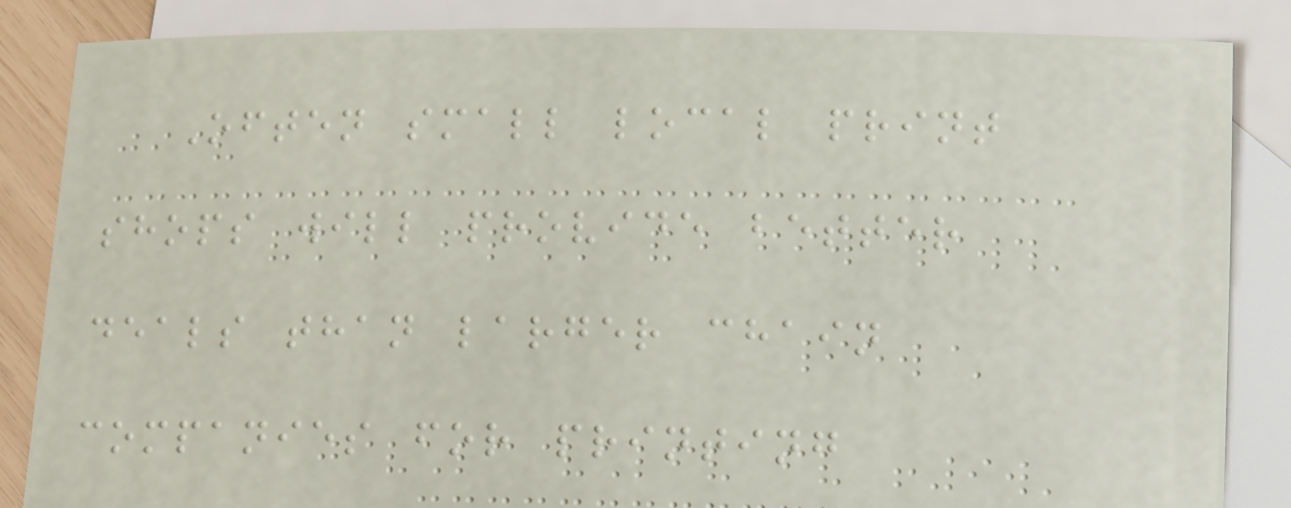Often small local print
shops will provide better
deals than larger chain
companies for printing
